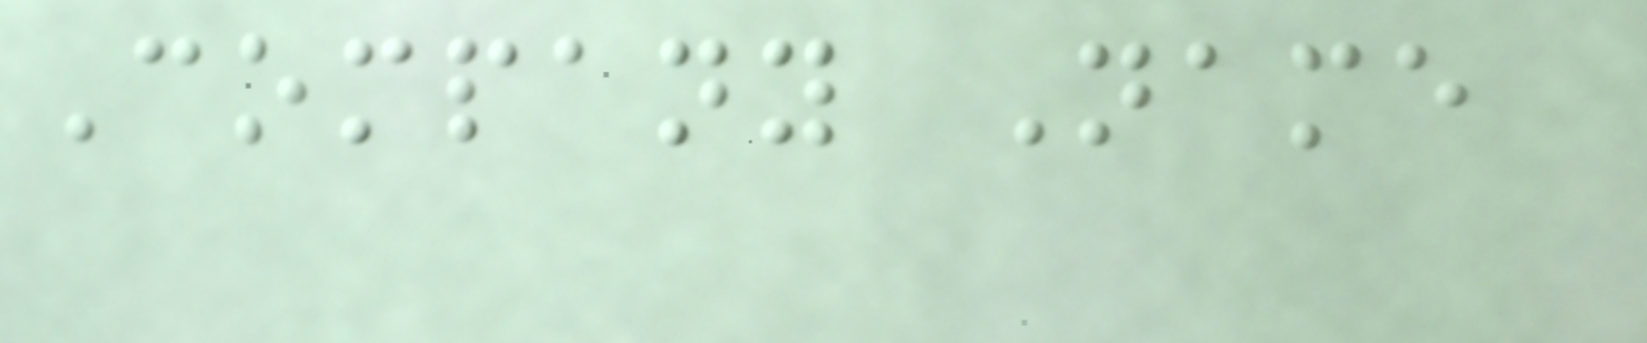Company Name
